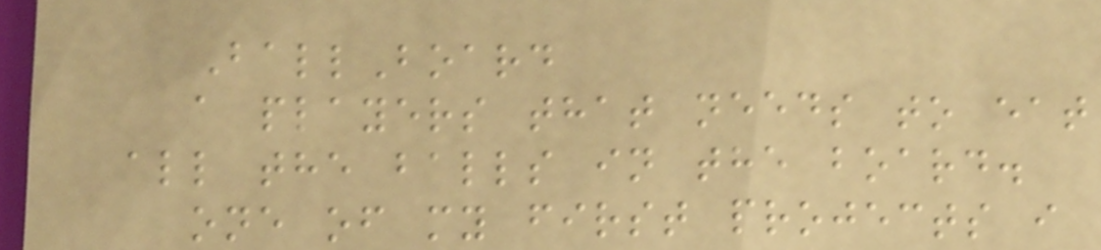BallBoard
a players that needs to eat
all the balls in the board.
one of my first projects i
